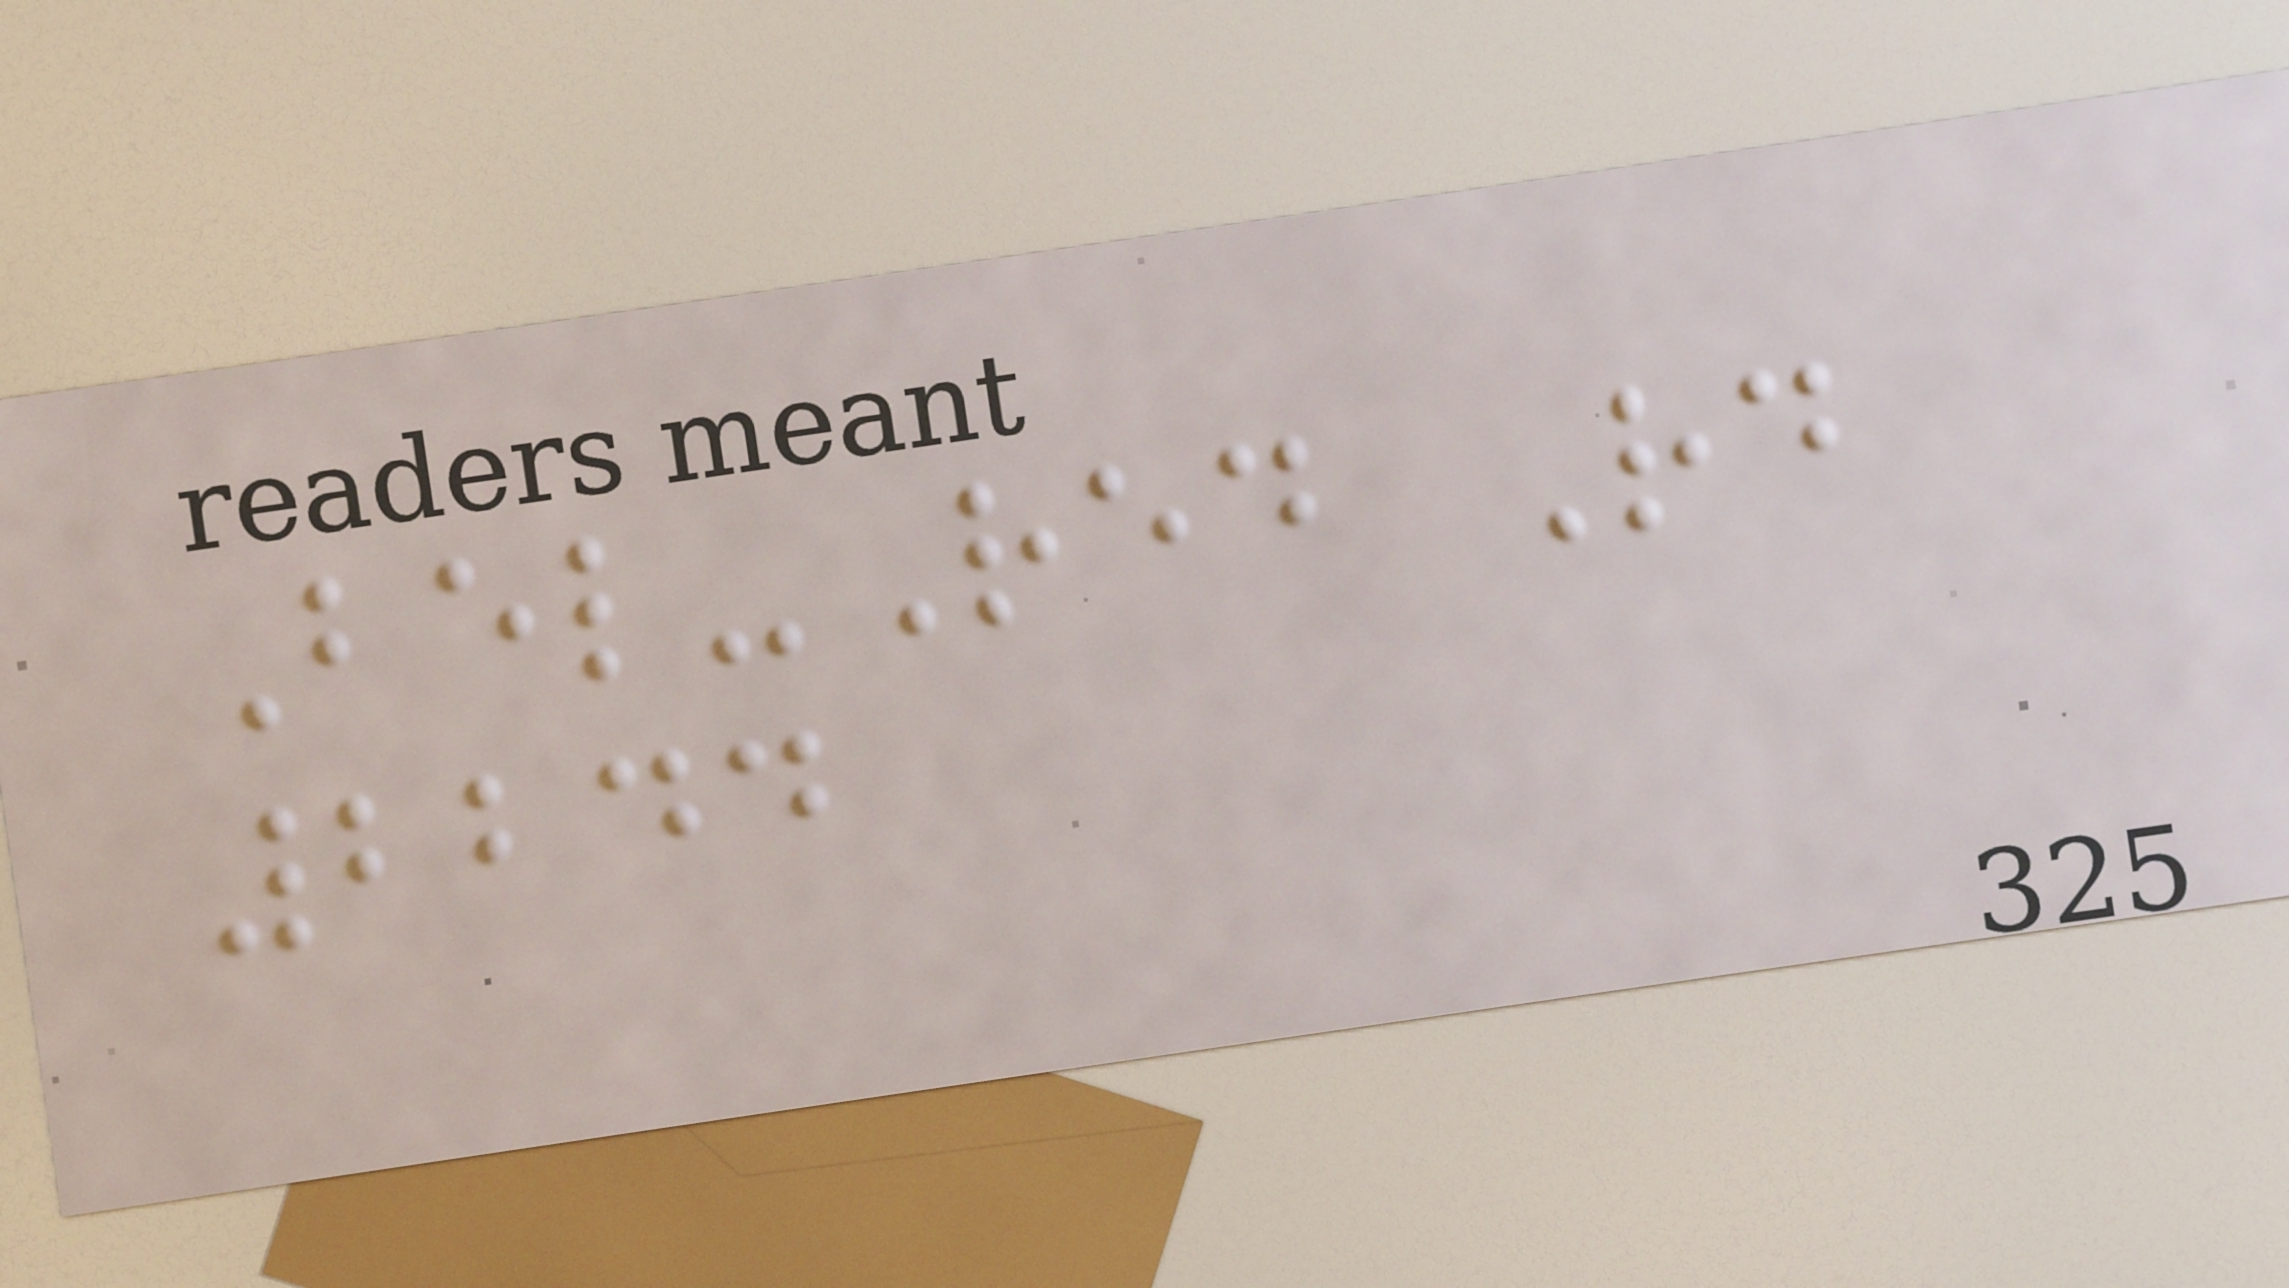Bel-Red Rd
2244
